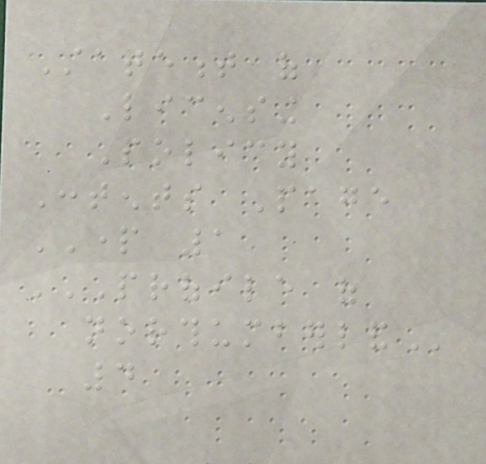Statement of
Licensing
Policy
Contents Page
PART 1
PROFILE OF
NORTHUMBERLAND
4
